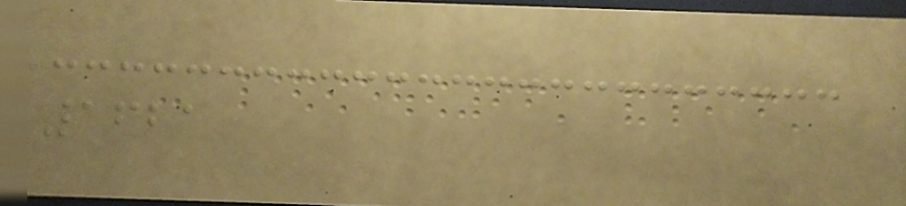1621
